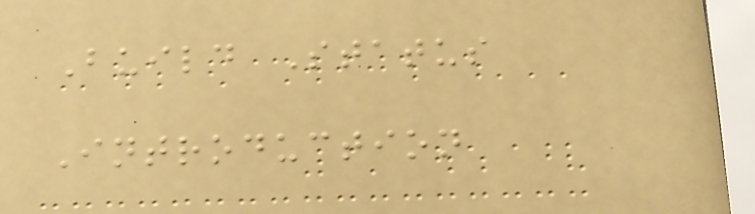Build Status
Introduction
